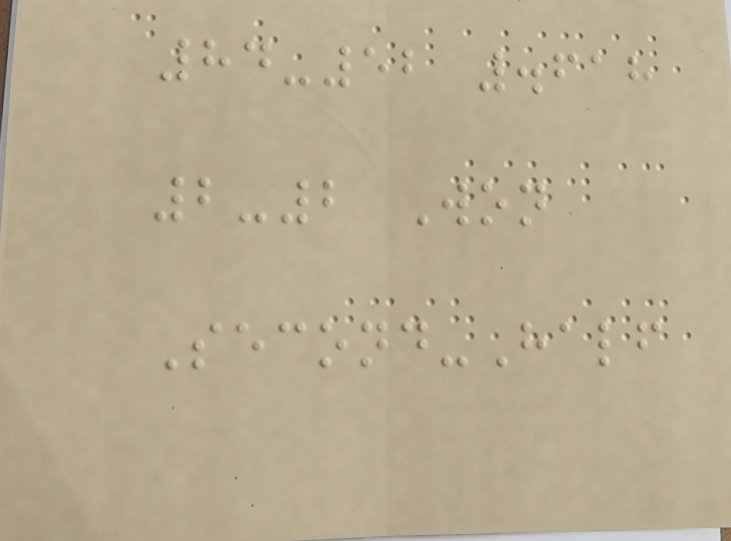84-52 .618
2-2 Won
Second-Half
